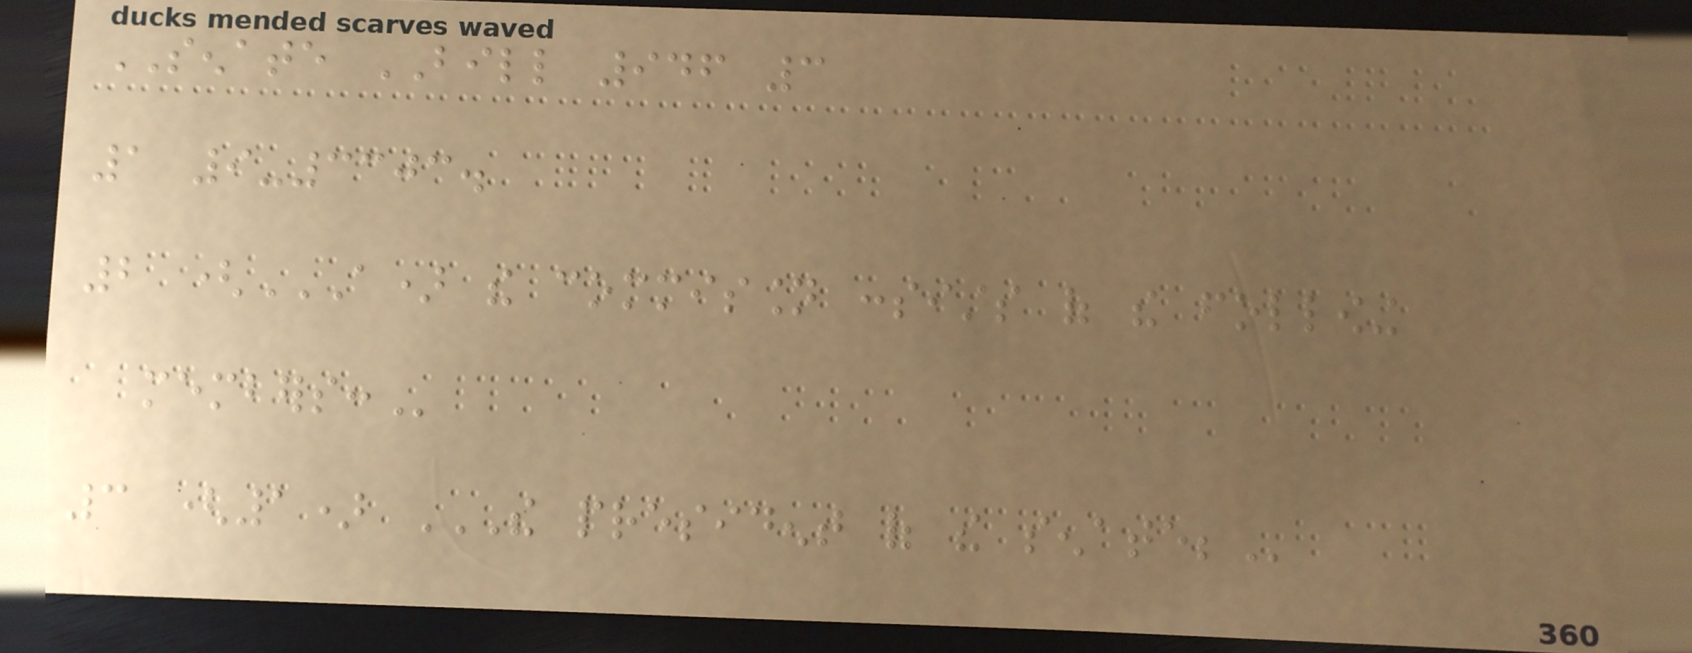SENATE BILL 946 3
1 9-3303.
2 (A) THE COMMISSION CONSISTS OF THE FOLLOWING
MEMBERS:
3 (1) THE PRESIDENT OF THE SENATE;
